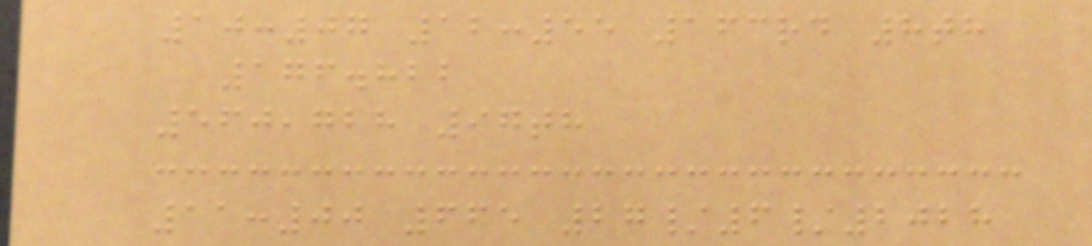10:07 12:55 163rd 8th
176.822
560,728 97th
11:00 665 27/6/2028
